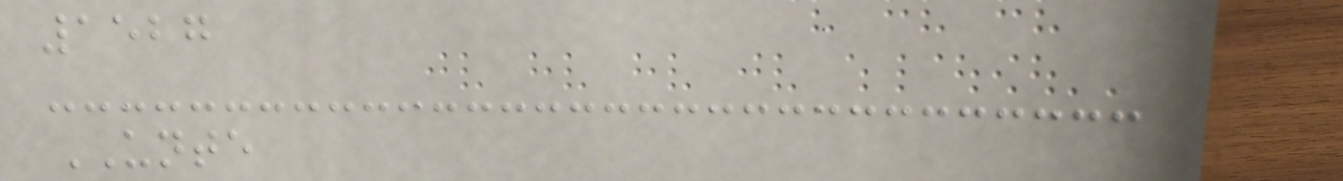1527
UNTE
